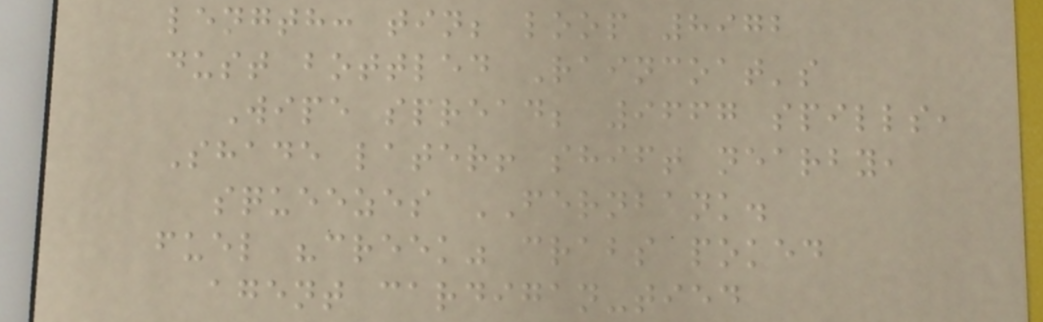length: tin; loop 8972
dust bottled Raincoat's
Wipe spread; 9667 spills,
Shade later! shift nearby,
squeezes FERNBANK.
fuel "creek" crabs poked
agent cardigan-tied
